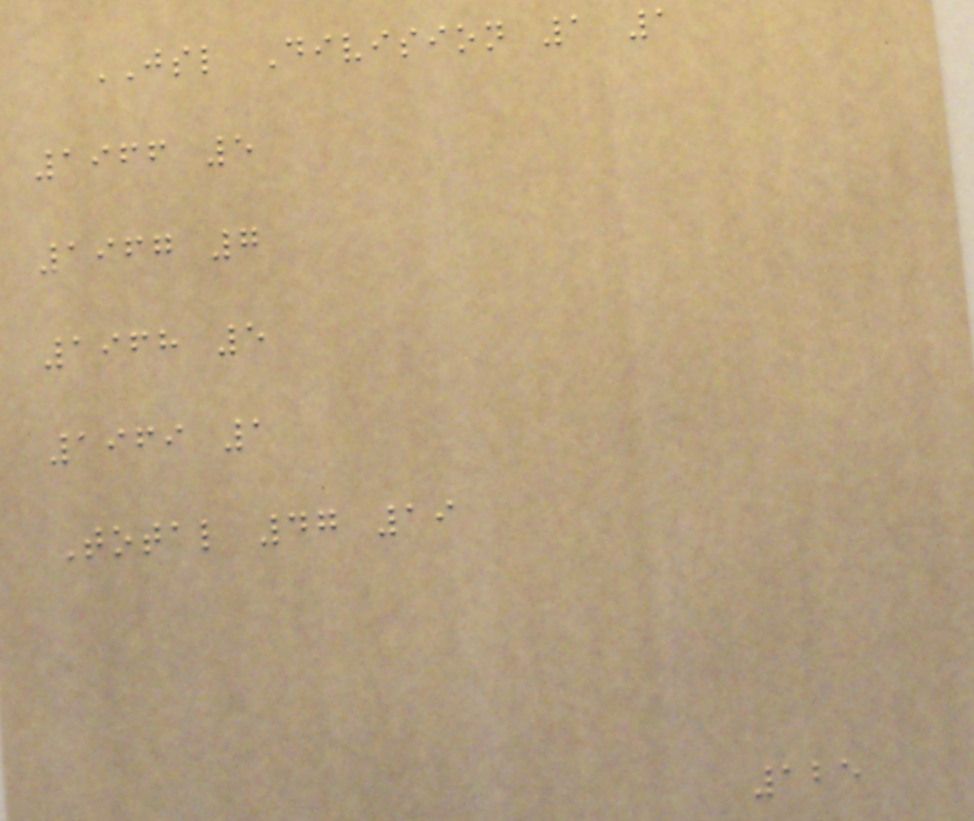JSL Division 1 1
1966 5
1967 7
1968 5
1969 1
Total 47 19
125
